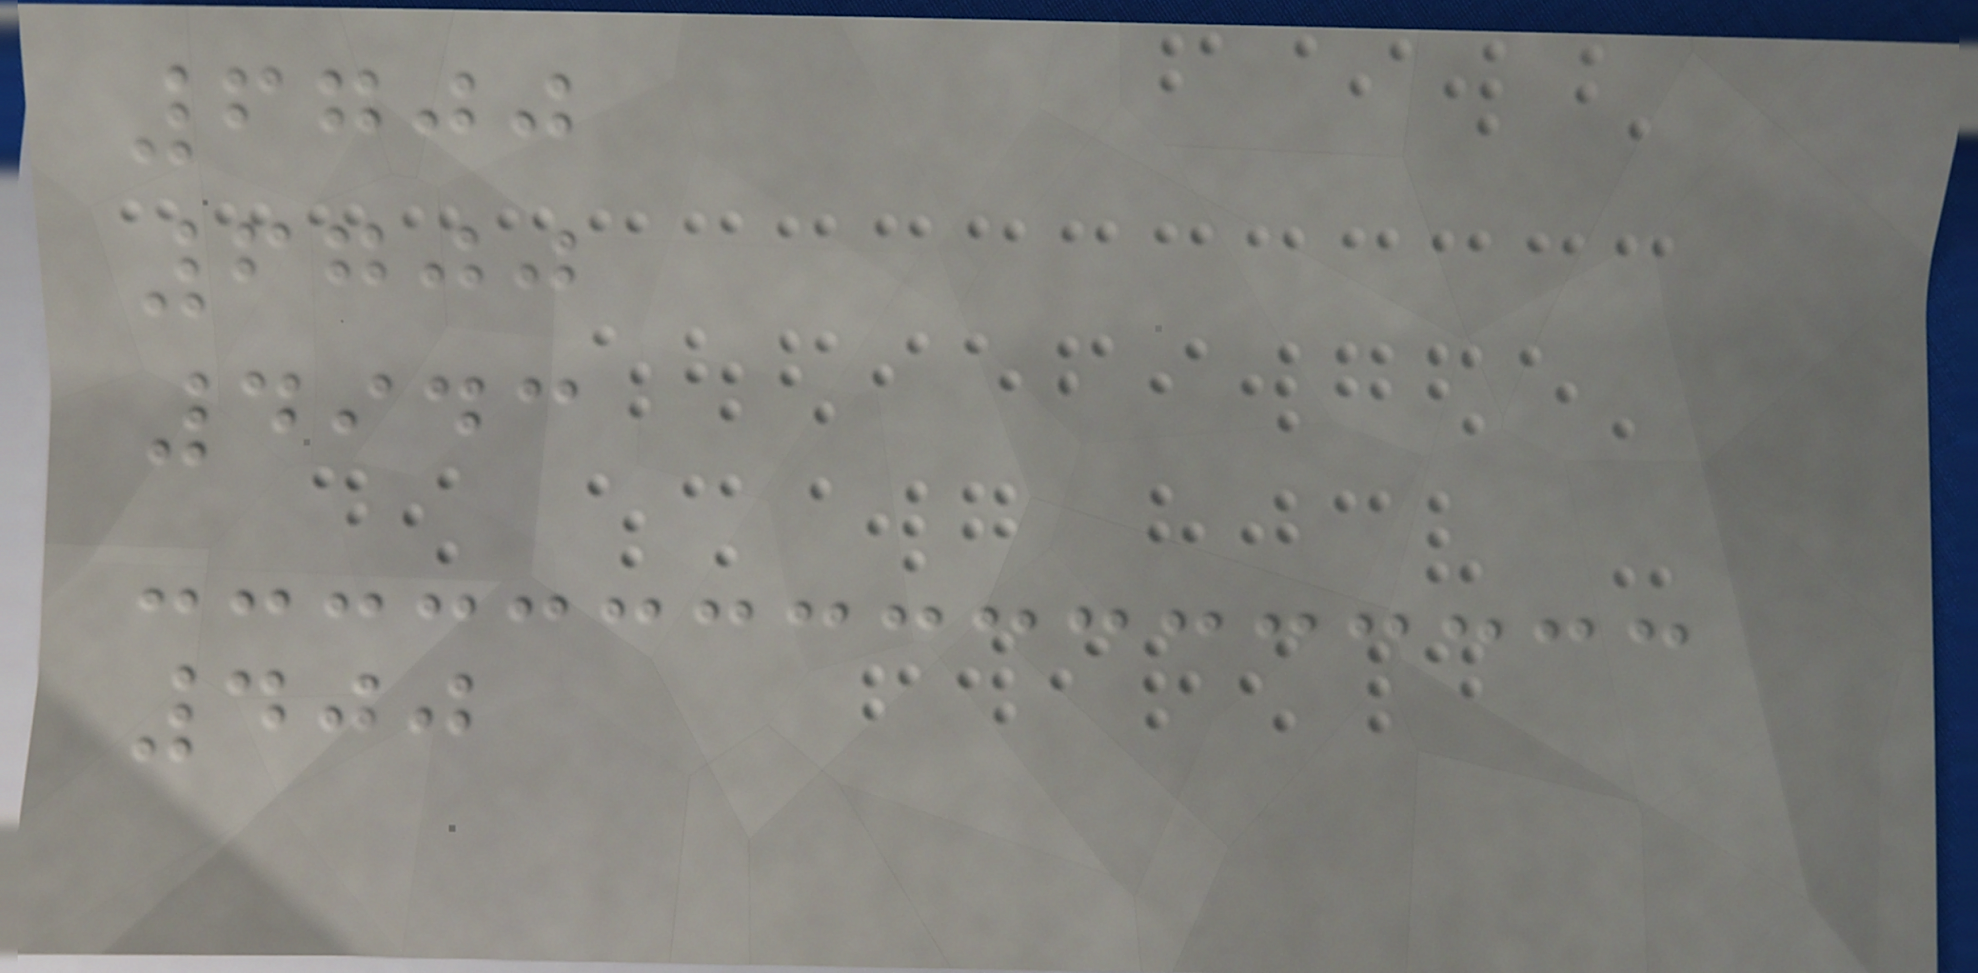6700
6700
4943
400
